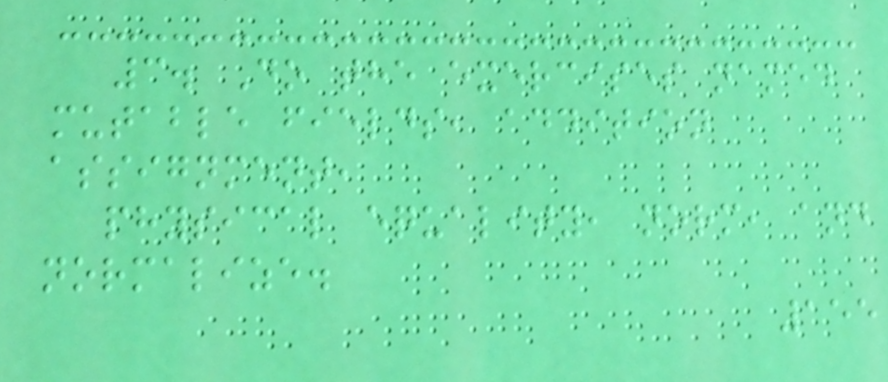3. Do the exercises named
mutable fields, addition
assignment,
physical equality, norm, and
normalize.
155
